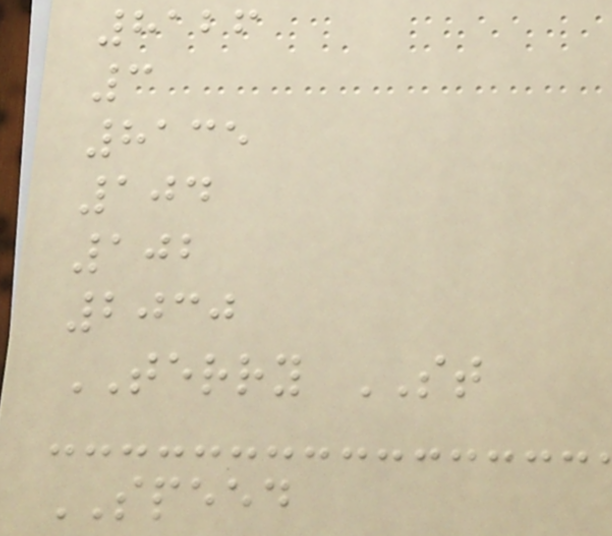8126
3
8135
104
102
2030
TERRY ST
SPEED
